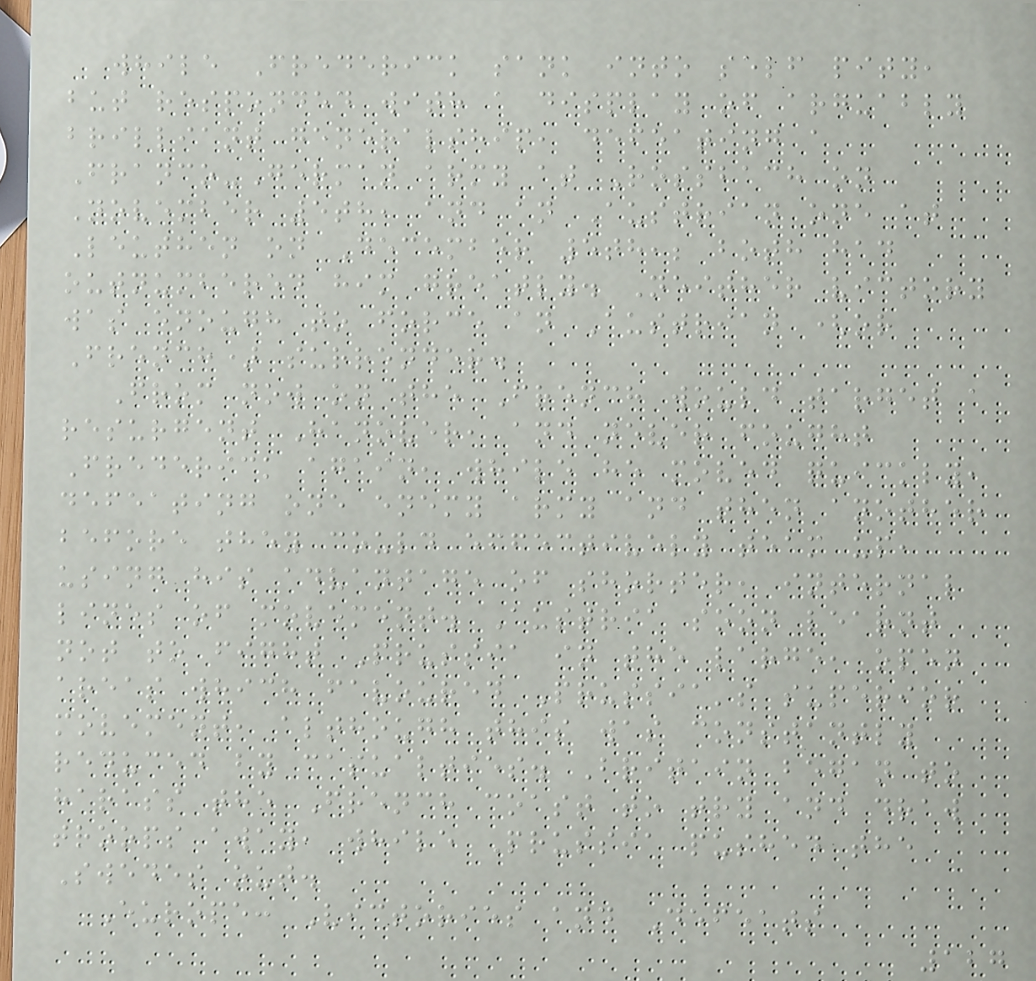while Frederick sank into self pity,
but responded with a display of arguably
brilliant generalship, defeating a
Franco-German army at Rossbach on
November 5th, and an Austrian one at
Leuthen on December 5th,; both had
outnumbered him greatly. Neither victory
was enough to force an Austrian (or
French) surrender.
From now on the French would target a
resurgent Hanover, and never fought
Frederick again, while he moved quickly,
defeating one enemy army and then another
before they could effectively team up,
using his advantage of shorter, internal
lines of movement. Austria soon learnt
not to fight Prussia in the large, open
areas which favoured Prussia's superior
movement, although this was constantly
reduced by casualties. Britain began to
harass the French coast to try and draw
troops away, while Prussia pushed the
Swedes out.
Europe: Victories and Defeats
127
